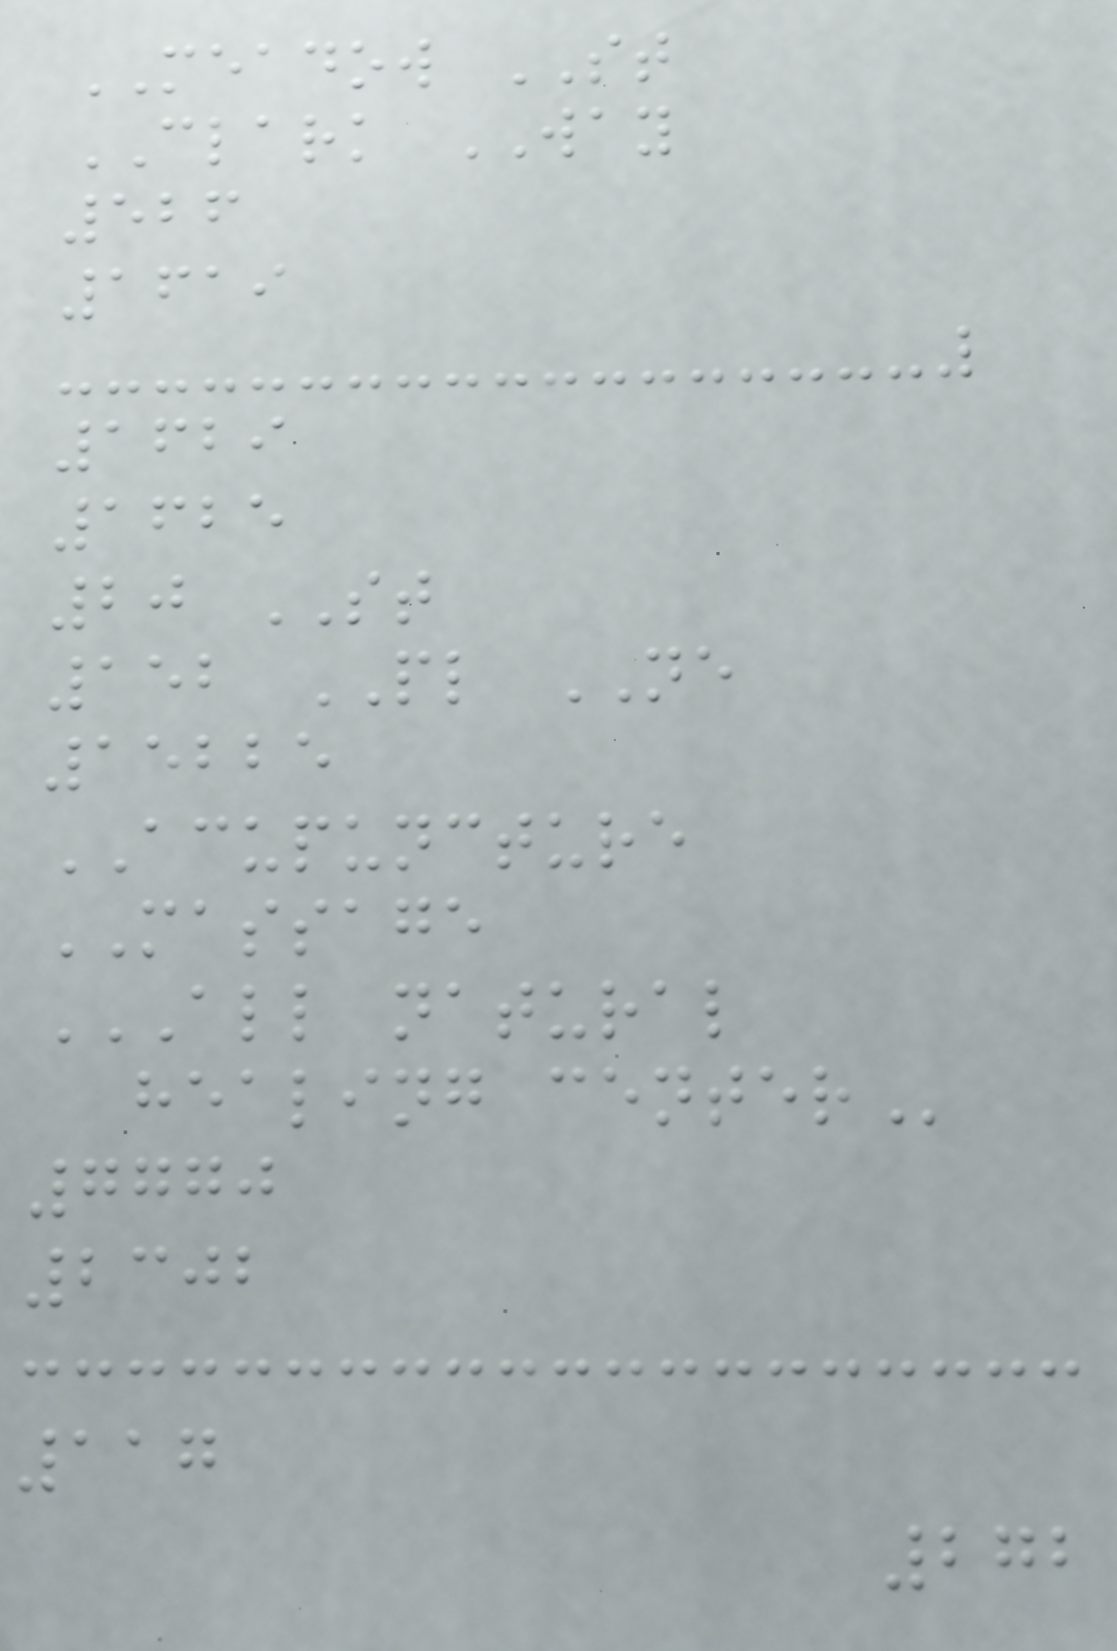MEADOW ST
CLARK WAY
526
1619
1629
1625
20 ST
152 PL NE
15225
ACUPUNCTURE
MASSAGE
ALL NATURAL
HEALING CENTER
7770
2302
117
272
